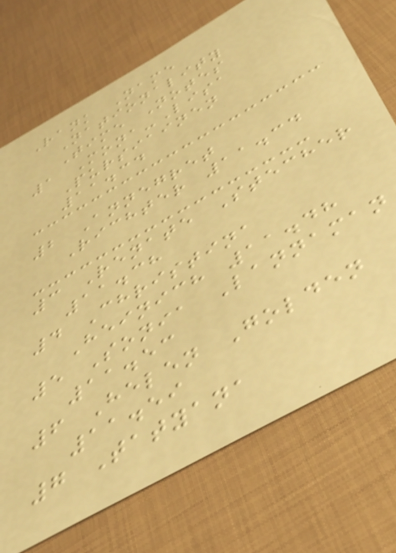Rank Name
Nationality
Time Notes
1 Mona-Lisa
Pursiainen
11.34
2 Annegret
Richter 11.34
3 Renate Stecher
11.38
4 Christina
Heinich 11.48
5 Sonia Lannaman
11.53
6 Helen Golden
11.59
7 Tatyana
